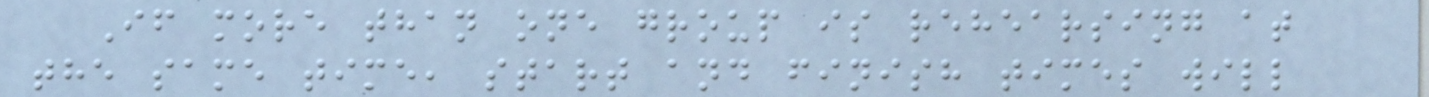If more than one group is rehearsing at
the same time, start and finish times will
